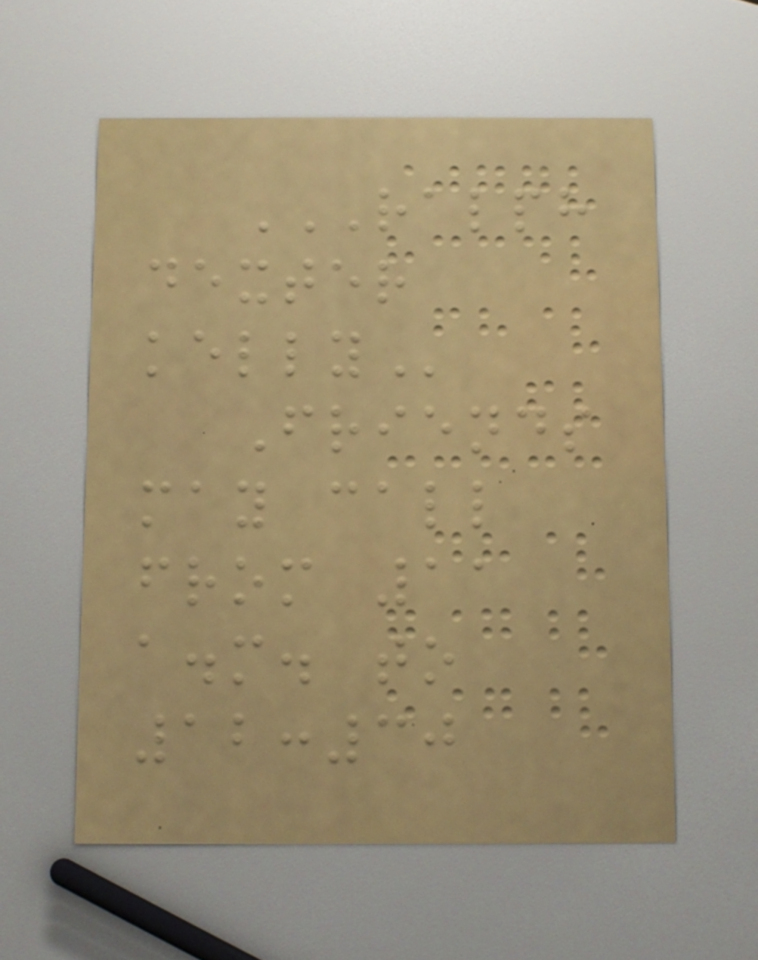RALPH
DEXTER
KELLY
Friends
may call
from 11
a.m. to
12:30
